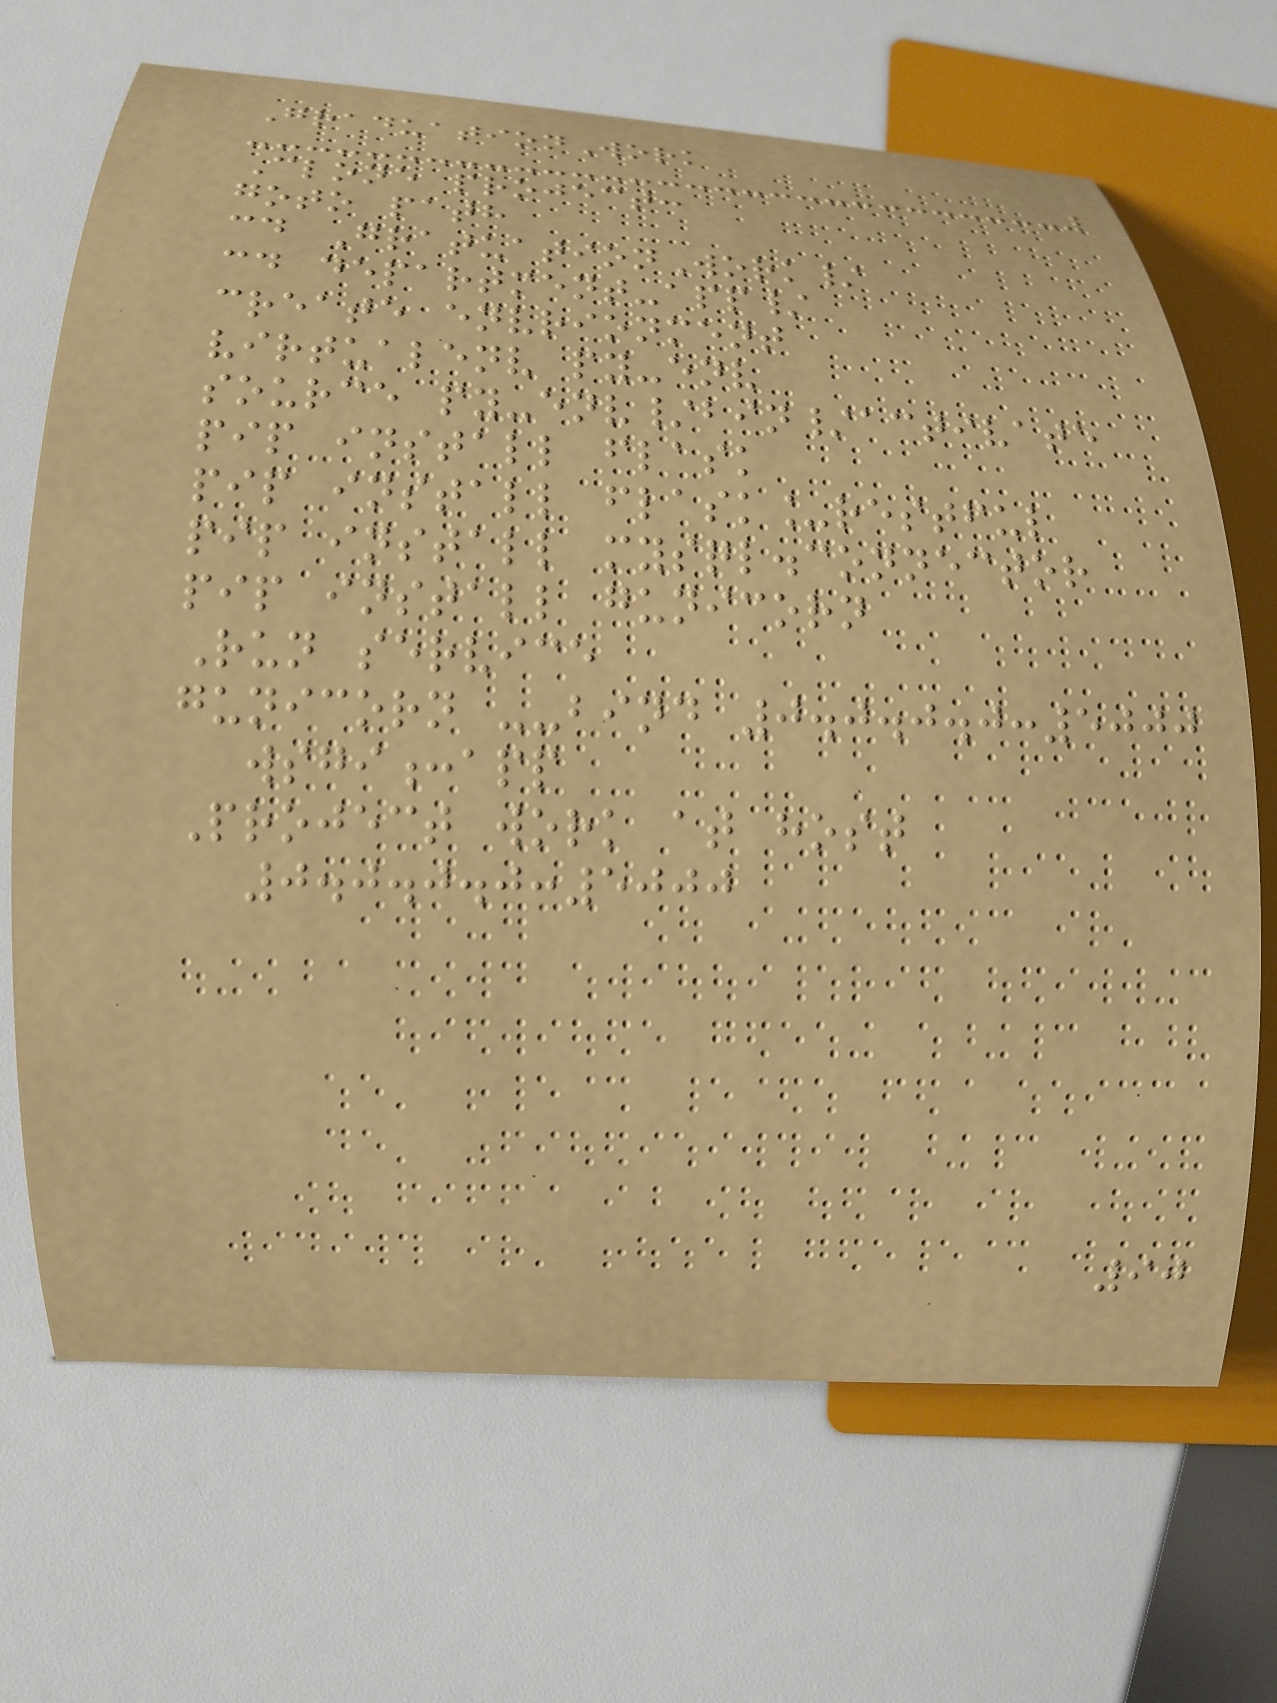GraduationWork
Clone project:
goto path
cd GratuationWork/
cd department-app/
create envrionment
virtualenv py-env
source py-env/bin/activate
pip install flask
pip install flask_restful
pip install mysql.connector
pip install gunicorn
Run service
gunicorn --bind 0.0.0.0:5000
wsgi:app
Project work at host
0.0.0.0:5000
90
